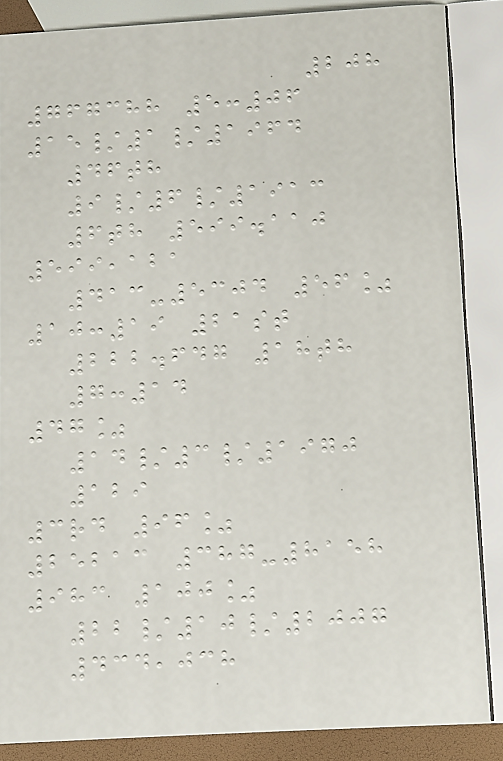208
767388 5:06
15/1/1964
46th
9/6/1913
6th 599.110
599,121
413-5304 56%
10:19 21st
222.647 18th
7:14
47%
14/3/1970
129
3rd 96%
25213 387-8158
983 100%
22/10/2007
434,038
